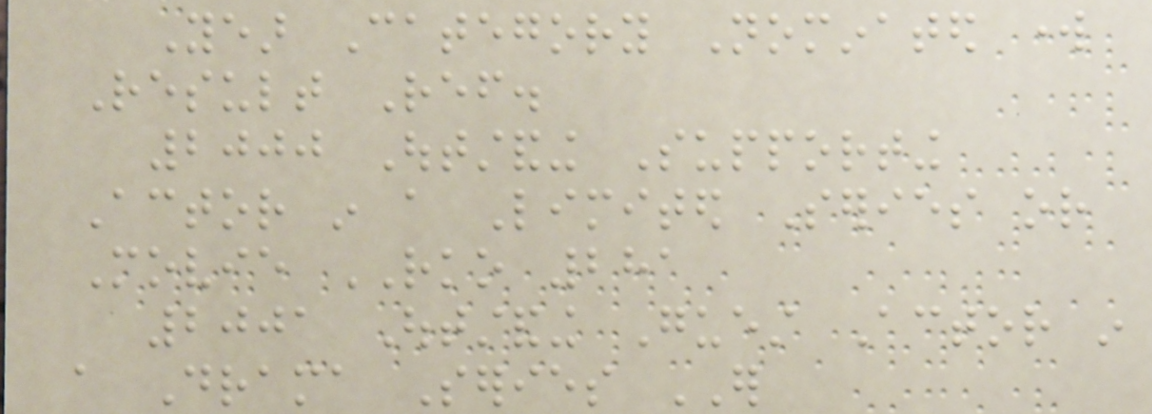Year Category Nominated work
Result Ref.
2000 Outstanding Supporting
Actor in a Limited Series or
Movie RKO 281
2001 Outstanding Guest Actor in
a Drama Series ER
